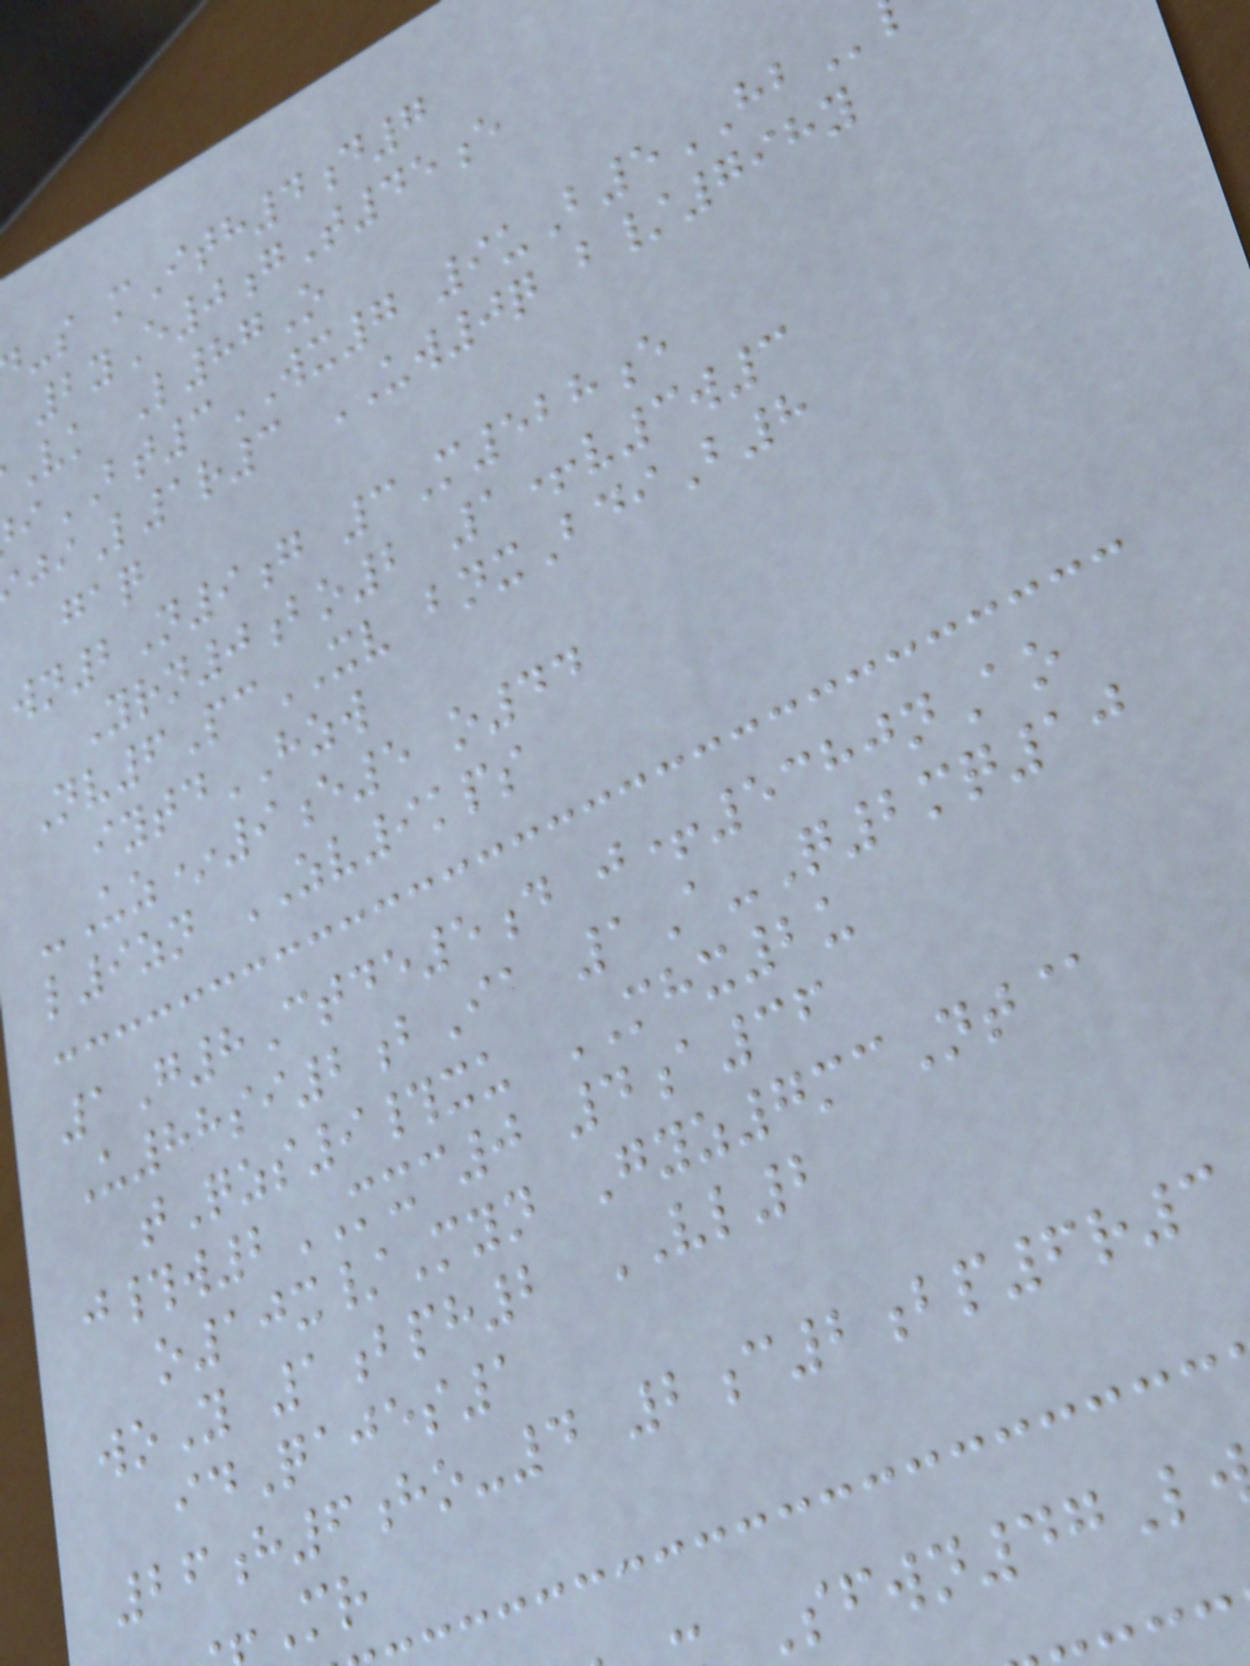-s mIth4d7
2yE0gT45e
Vk L87O
iBT3WX7 9uB5HB
jiL1r3 UW0q b/798y
gaq
wn2N9g 3M528e
Yrn0bo2 1+v3w3
Nv6PcXV bnxBdiB8
iytdHZW
-Uz*9e5 o44
l9zn ZV9kps
1G8Ctde5d j+5380nAo
U88si2bIa 1A-Q2mq10
tQzs9#xu MHX2u
j#w2MXC0 4a36
o10x/Myn Gyz7mcNt@
woY 1bph2 VL2
idQajes1
26h6ho-4 2c2bp6r3
Sfwn47L
